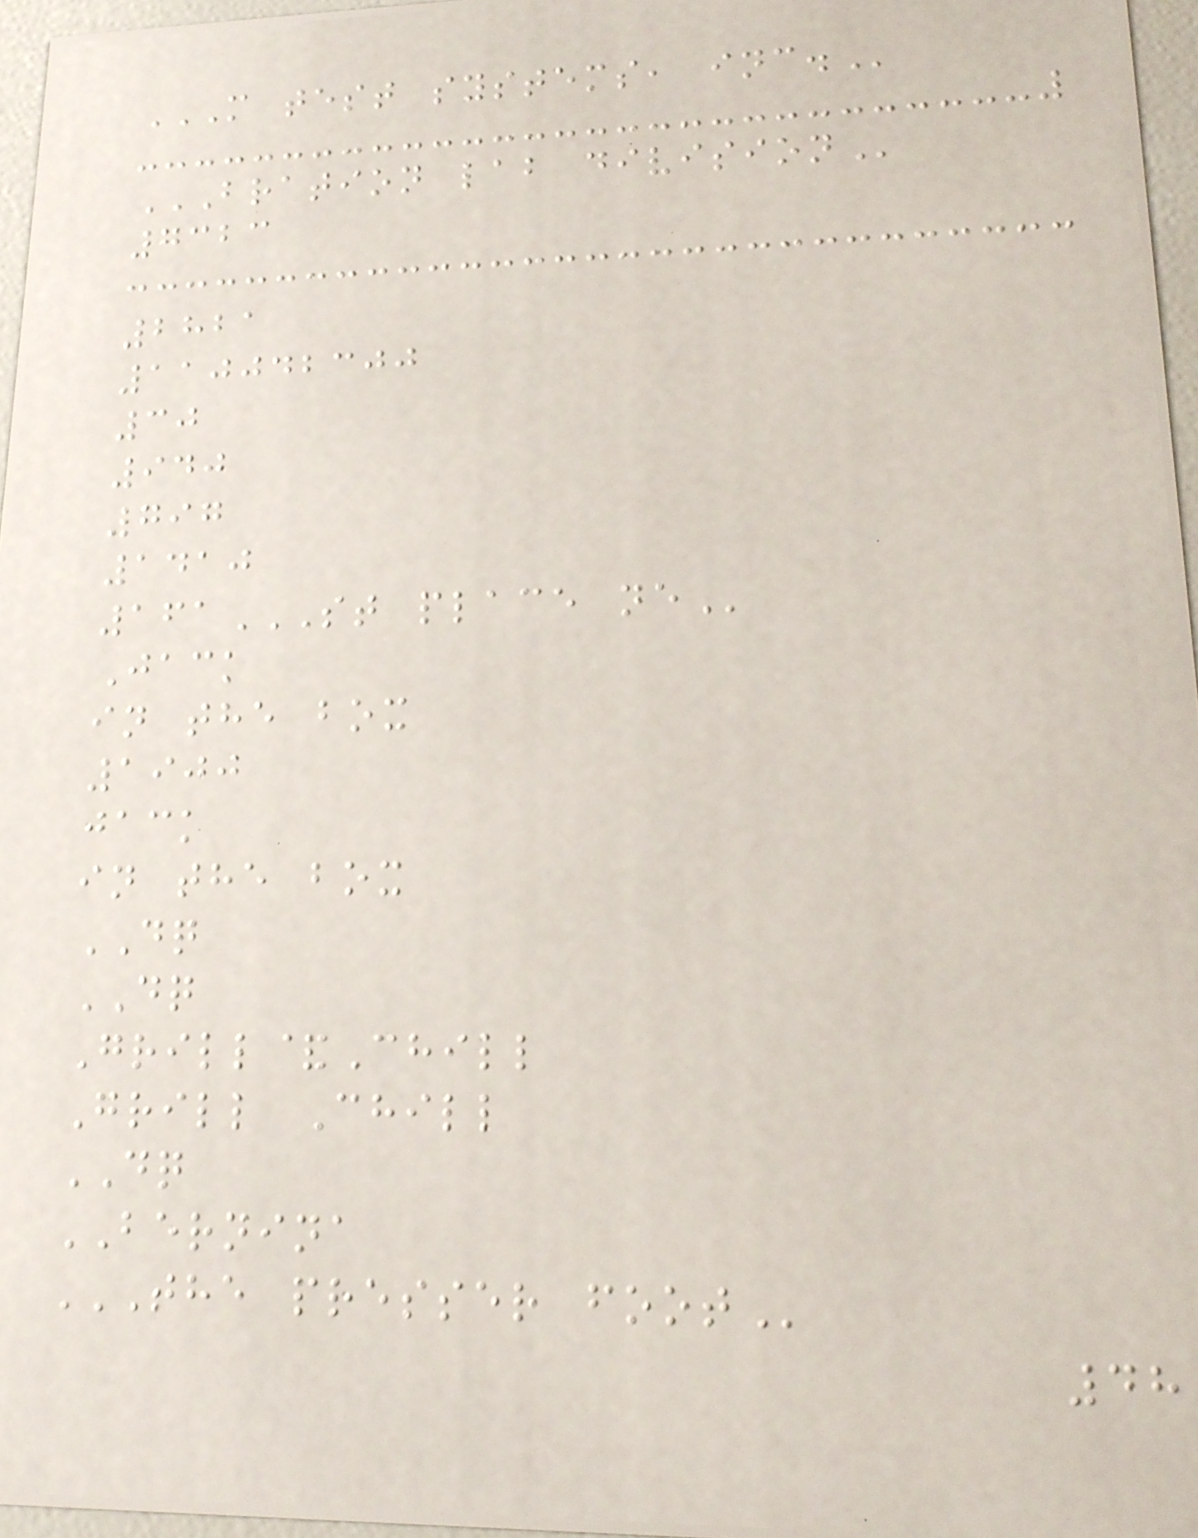M TEST SYSTEMS, INC.
BRATION LAB DIVISION
7323
2821
110042300
30
940
797
1410
161ST PLACE NE
Jack
in the box
1900
jack
in the box
DQ
DQ
Grill&Chill
Grill Chill
DQ
BERNINA
THE PRESSER FOOT
48
